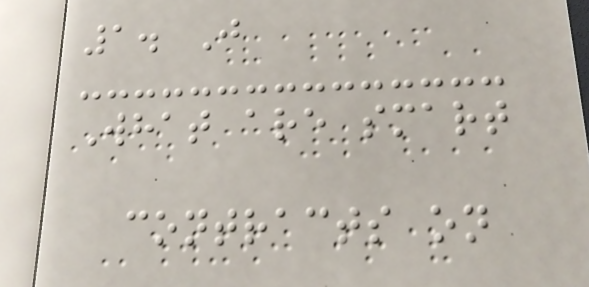1. J
What are smart
contracts on
